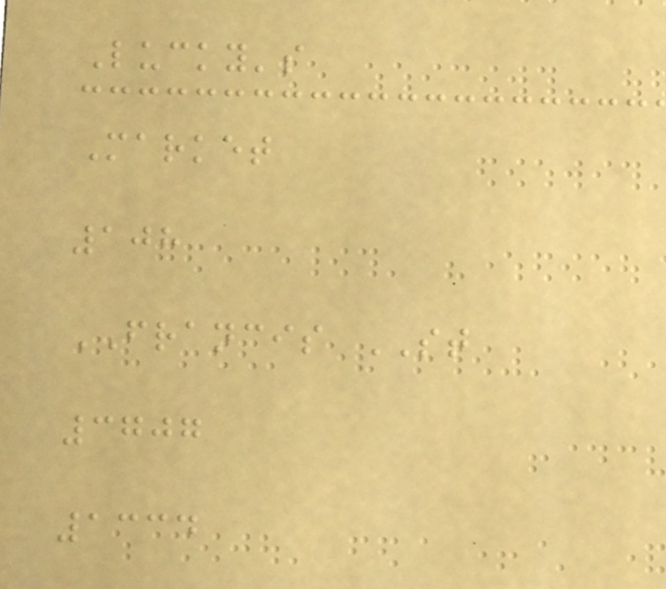Lucky's
Market
108
FRANCIS ST
3707
1334
